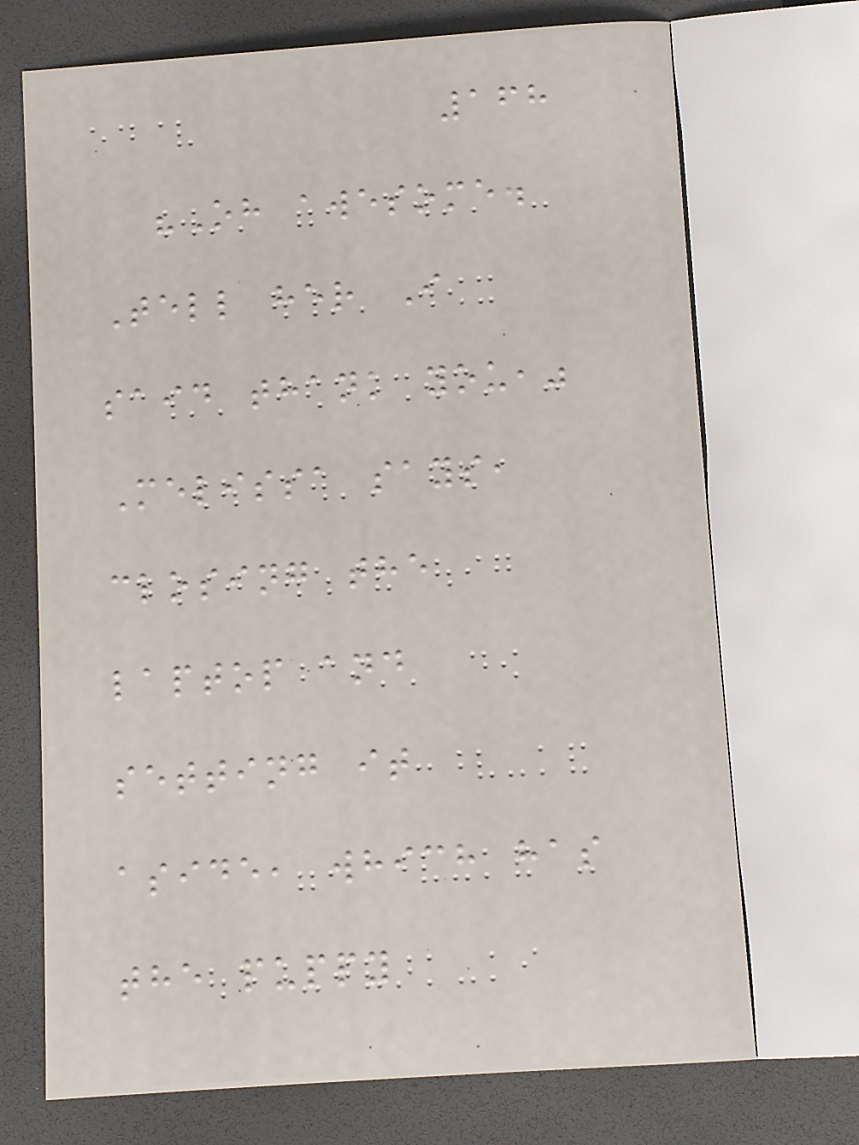168
"Oh awesome.
Tell her I
said thank you,"
Melissa says,
closing the
laptop and
setting it
aside, which has
the puppy
